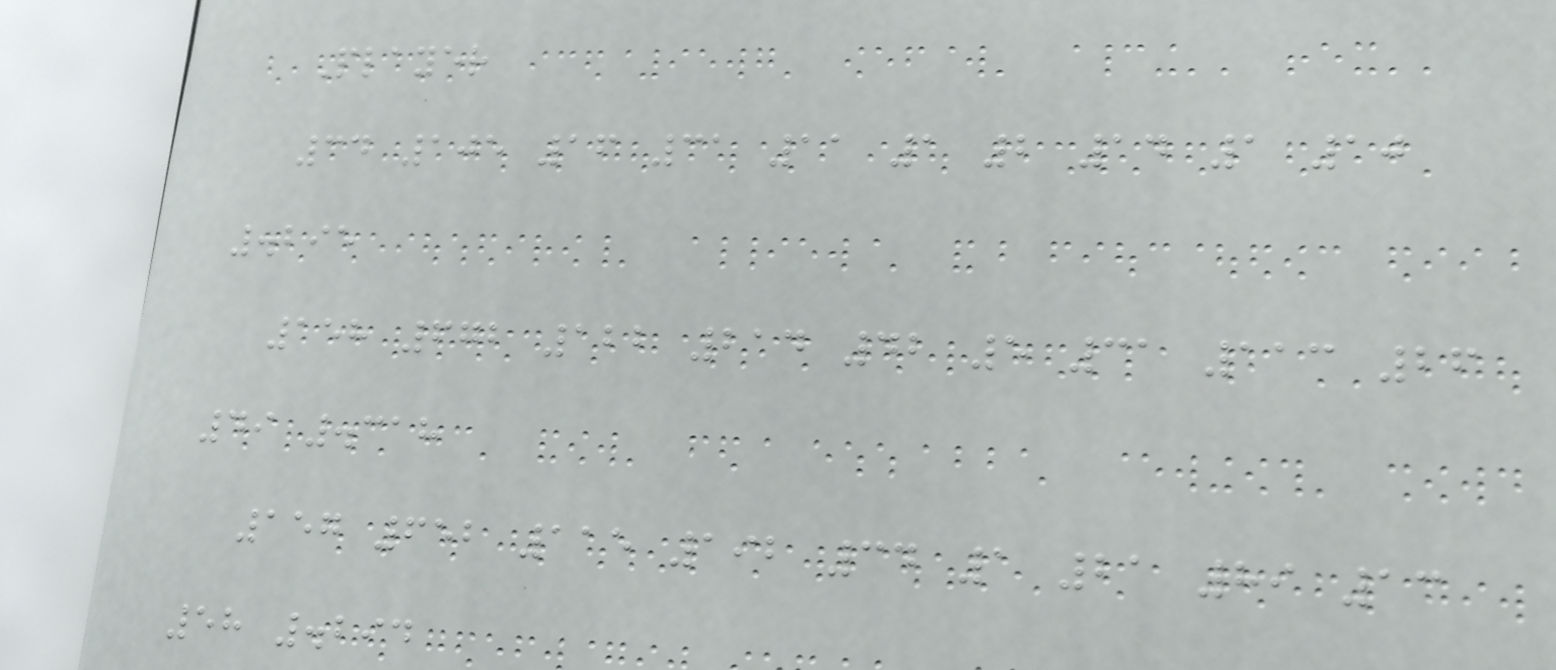Player
34 105 16 31 11 1 2 14 1 10
.295
158 672 122 214 42 5 31 113 26
49 .318
157 652 115 192 34 1 21 89 13
58 .294
